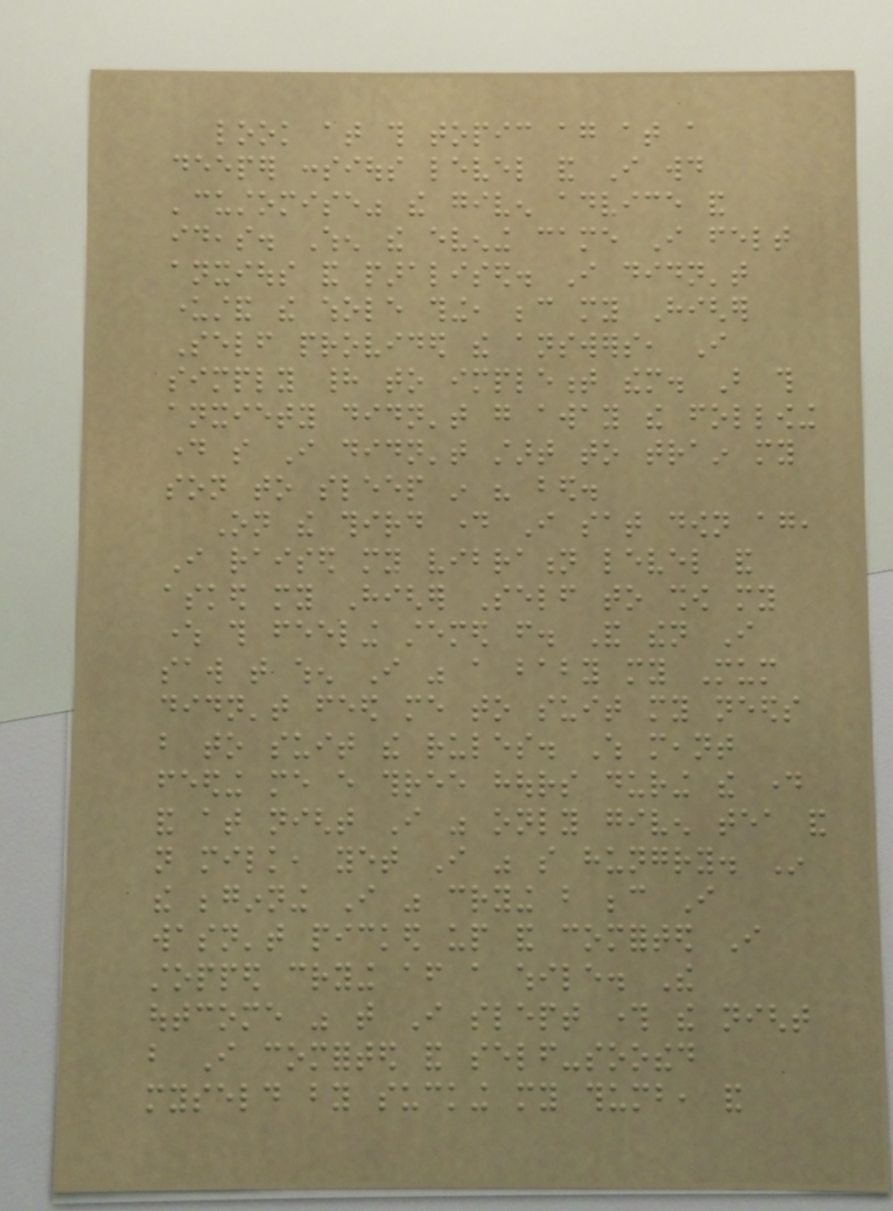look at this topic again at a
deeper consious level and I would
'customise" the given advice and
ideas. When the evening came I felt
anxious and paralised. I didn't
understand the whole thing, because my Higher
Self provided the answers, I
simply had to implement them. But this
anxiety didn't go away the following
day so I didn't start to train my
son to sleep in his bed.
On the third day I sat down again,
I raised my vibration level and
asked my Higher Self to show my
where this feeling stemed from. And then I
saw that when I was a baby my Mum
didn't feed me to suit my needs
but to suit the rules. Which meant
feeding me every three hours during the day
and at night I was only given tea and
not milk, yet I was so hungry. In
the beginning I was crying but because I
wasn't picked up and comforted I
stopped crying after a while. The
outcome was that I slept through the night
but I comforted and self-soothed
myseld by sucking my thumb, and
